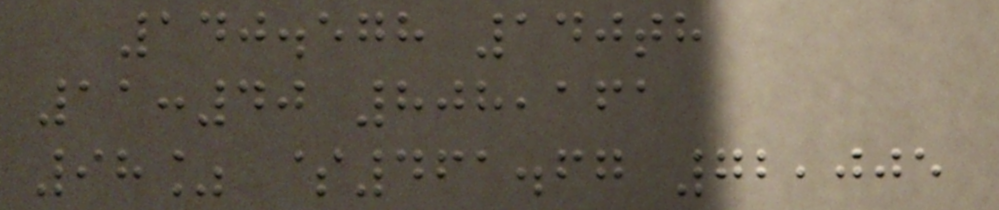140.578 140th
11:40 808,161
98% $461.67 72,005
